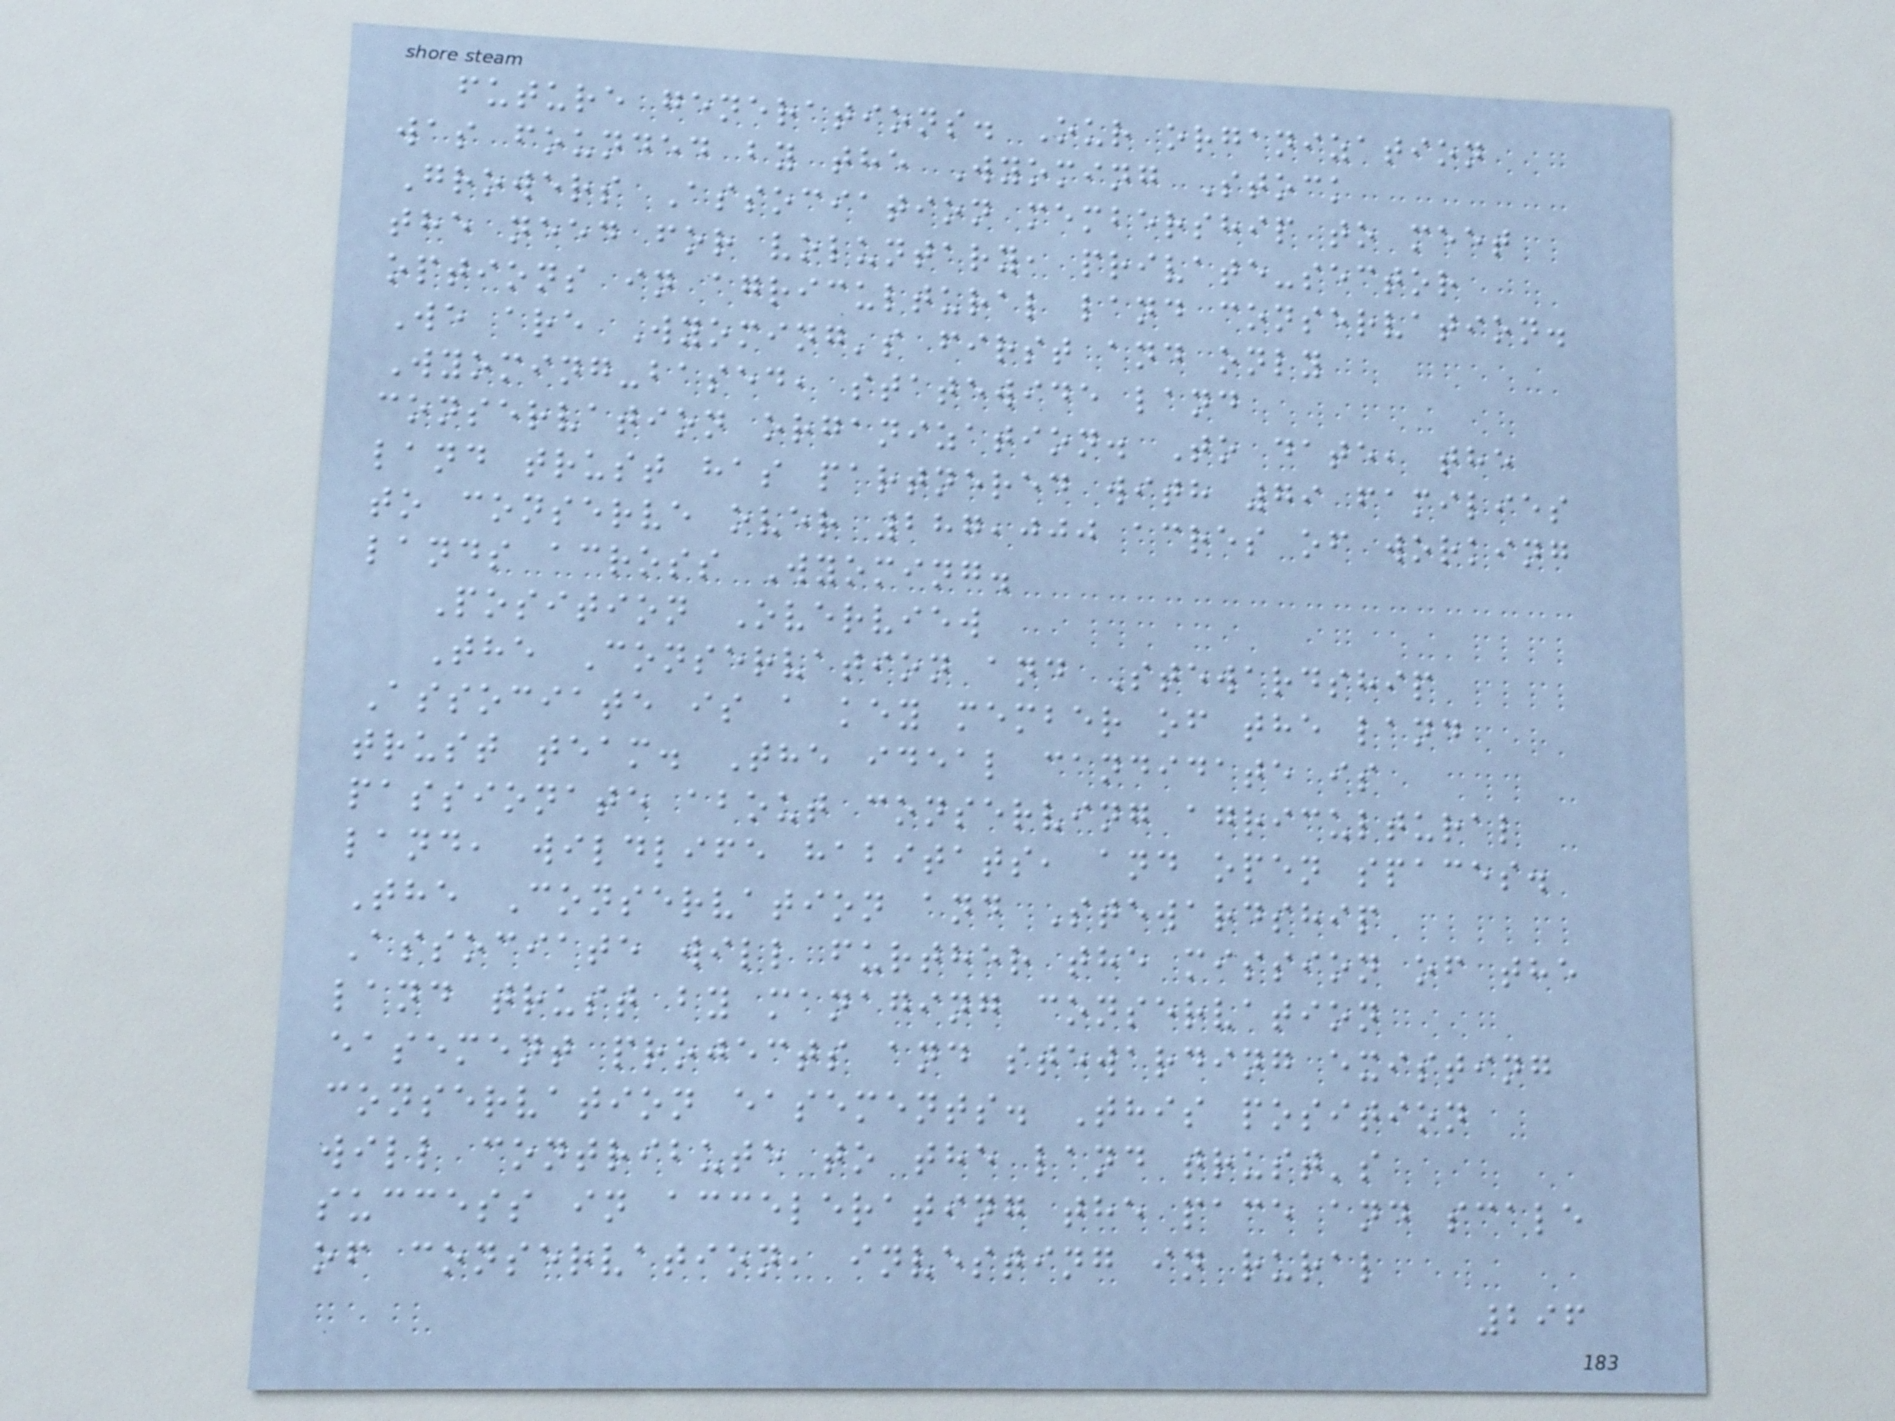future generations. Our organization
was founded by the Wyoming Stock
Growers Association membership to meet
the need for voluntary, private-sector
options in agricultural land conservation.
We are Wyoming's first and only
Wyoming-based, statewide land
conservation organization. To date, the
land trust has partnered with 79 families
to conserve over 287,000 acres of working
lands across Wyoming.
Position Overview
The Conservation and Stewardship
Associate is a key member of the land
trust team. The ideal candidate is
passionate about conserving agricultural
land, wildlife habitats, and open spaces.
The Conservation and Stewardship
Associate will further the mission of the
land trust by managing conservation
easement projects and stewarding existing
conservation easements. This position
will contribute to the land trust's
success in accelerating the pace and scale
of conservation, investing in rural
296
